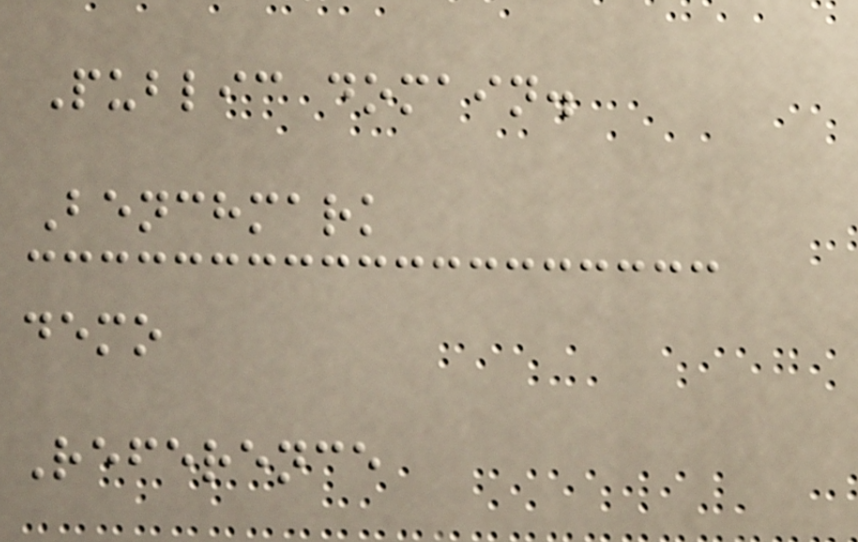Public domain.
Benchmark
demo
Reference
